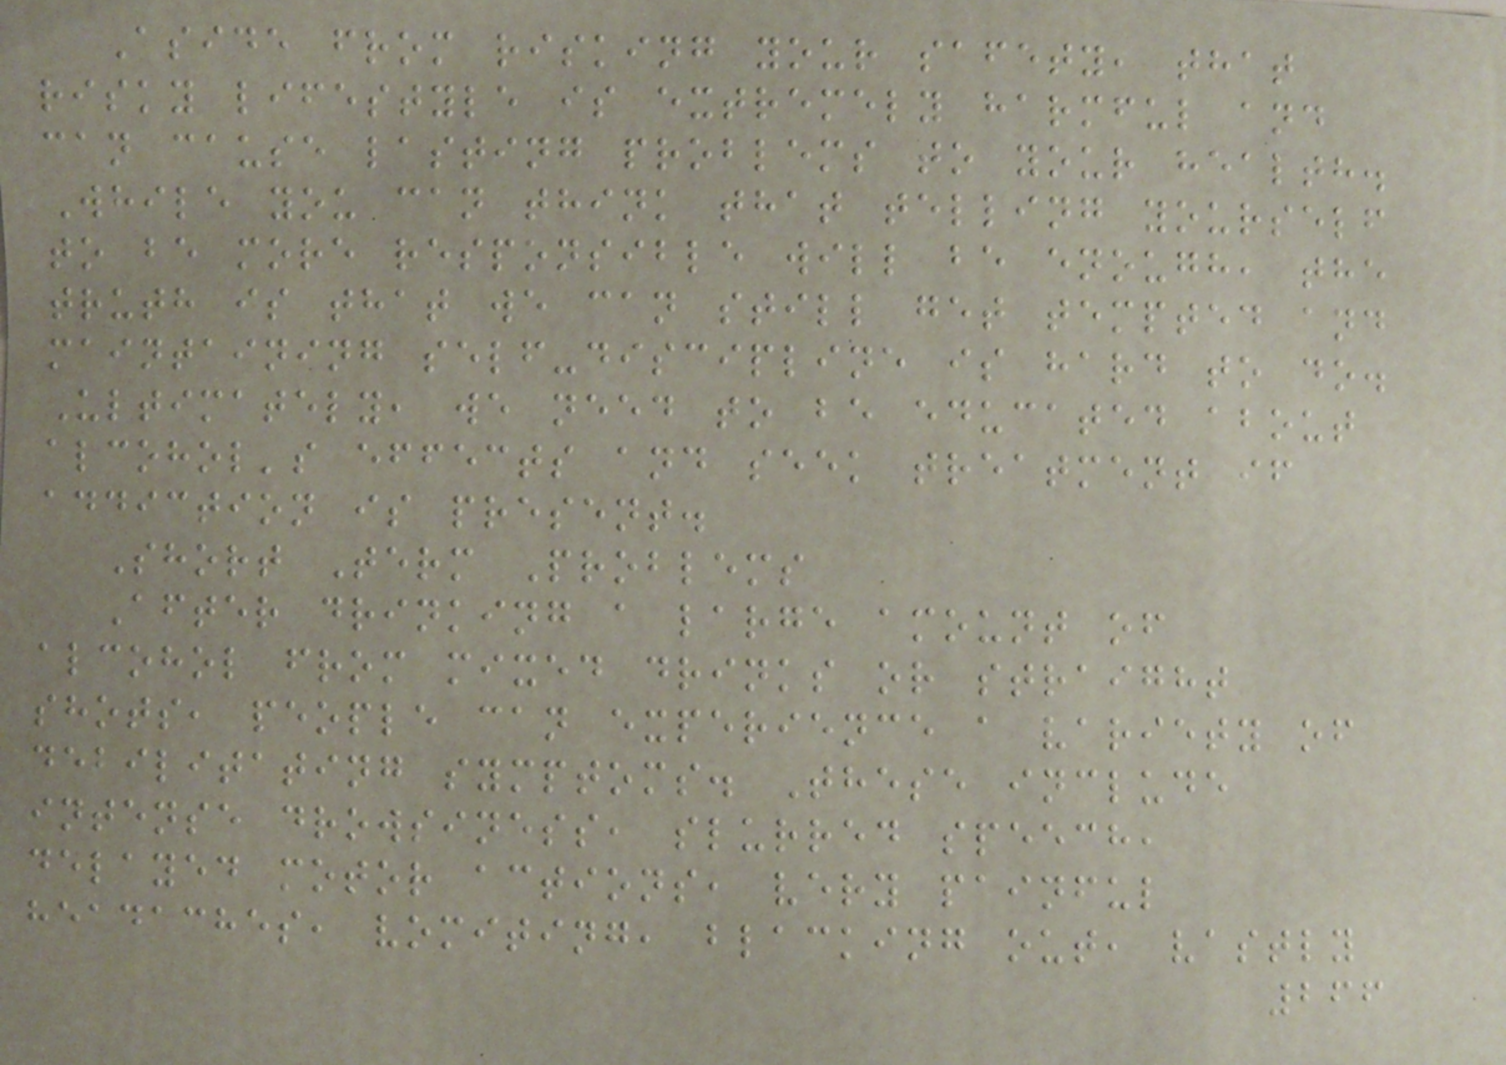Aside from risking your safety, that
risky lifestyle is extremely harmful and
can cause lasting problems to your health.
While you can think that telling yourself
to be more responsible will be enough, the
truth is that we can still get tempted and
maintaining self-discipline is hard to do.
Ultimately, we need to be educated about
alcohol's effects and seek treatment if
addiction is present.
Short Term Problems
After drinking a large amount of
alcohol from mixed drinks or straight
shots, people can experience a variety of
debilitating symptoms. These include
intense drowsiness, slurred speech,
delayed motor actions, very painful
headaches, vomiting, blacking out, vastly
266
